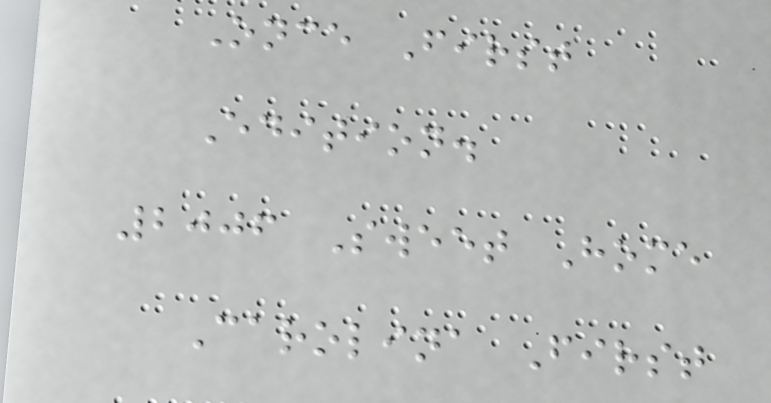Once First
Edition.
2006 Sweet Home
Carolina First
